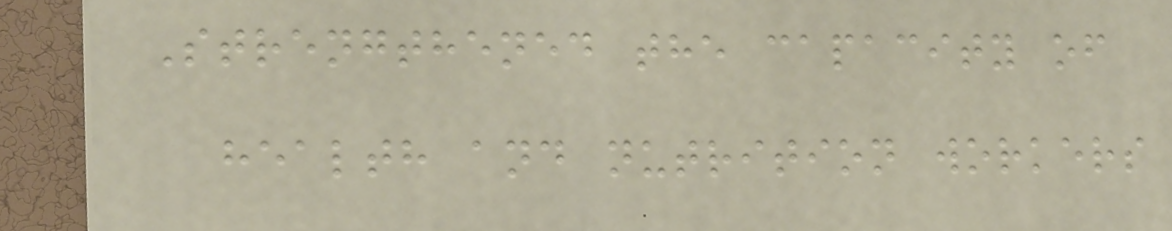Strengthened the capacity of
health and nutrition workers
